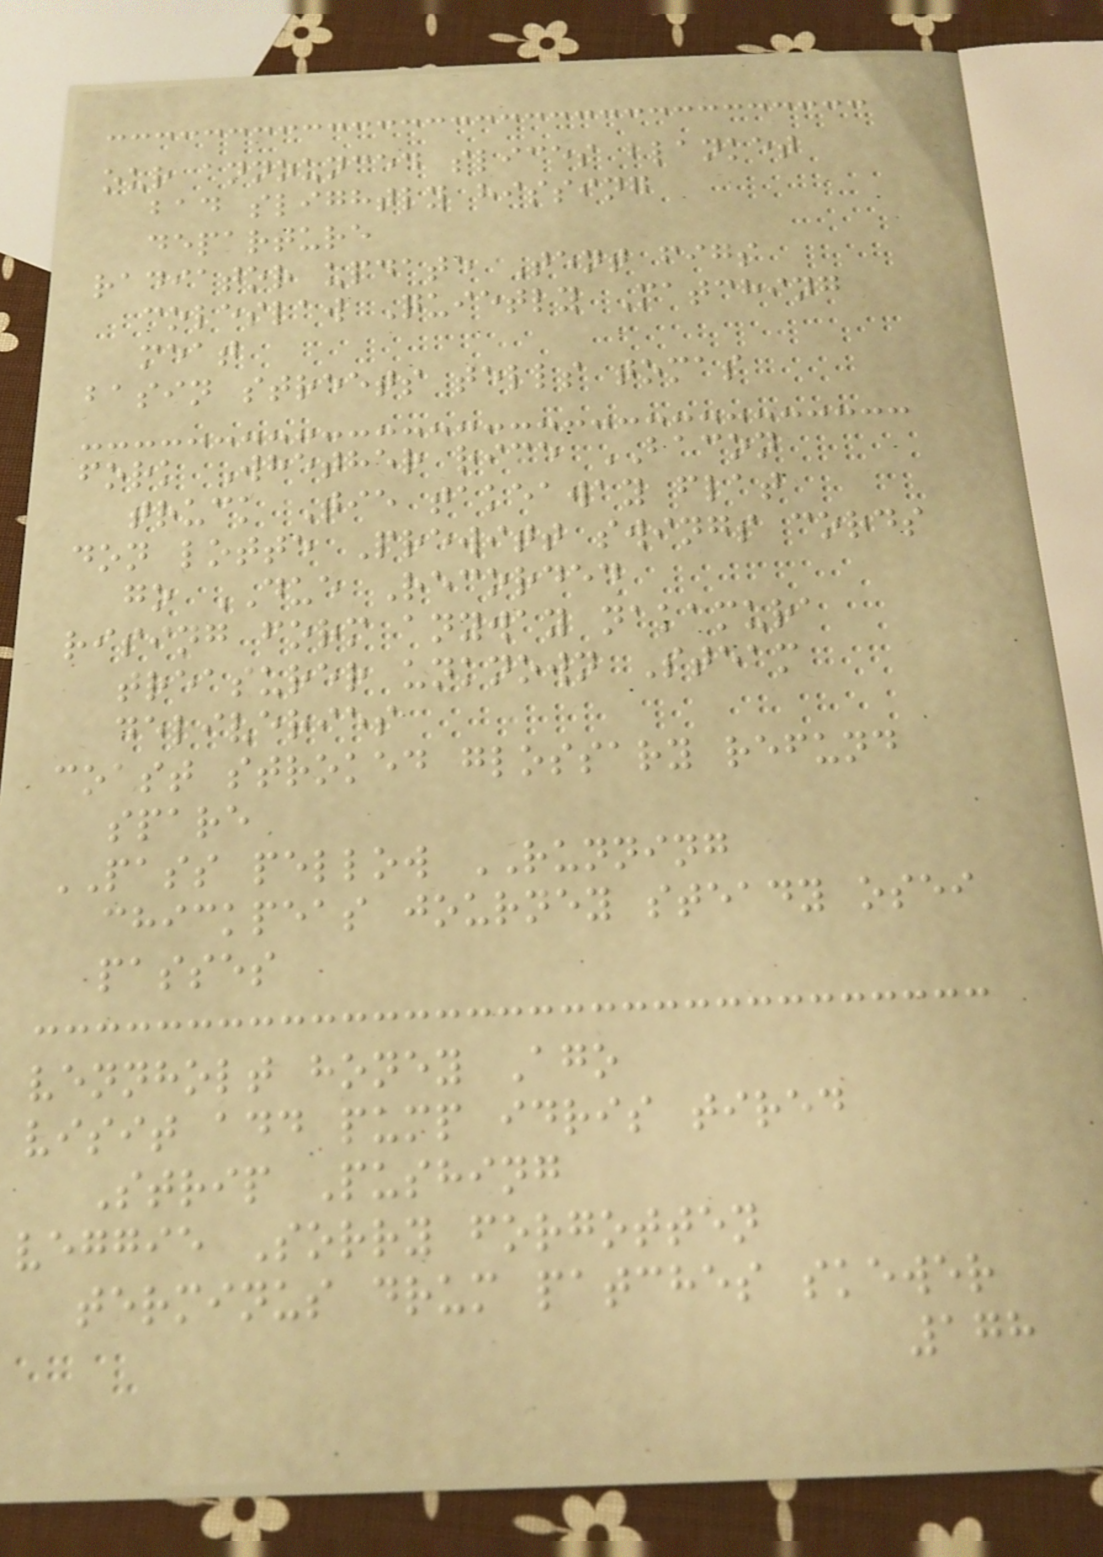our announced slices blanket
bad slightly hissing
departure
radiator update Tent figs
coleslaw Quietly Matching
meat
basin streets tells tomas
fork Whether rice BACON
truck Tie takeaway flat
don lotte Prewitt swings cords
go DUE Recorded
rising form anyway nakamura
treasurer unknown Steam
deliveries
coast stroked glossary refund
spare
PASS pellow RUNNING
chickpeas journey steady osei
passes
vennholt honey Ago
visit add pump idris tired
Strip Pushing
veggie Sorry forgotten
terminus drum patches skewer
178
